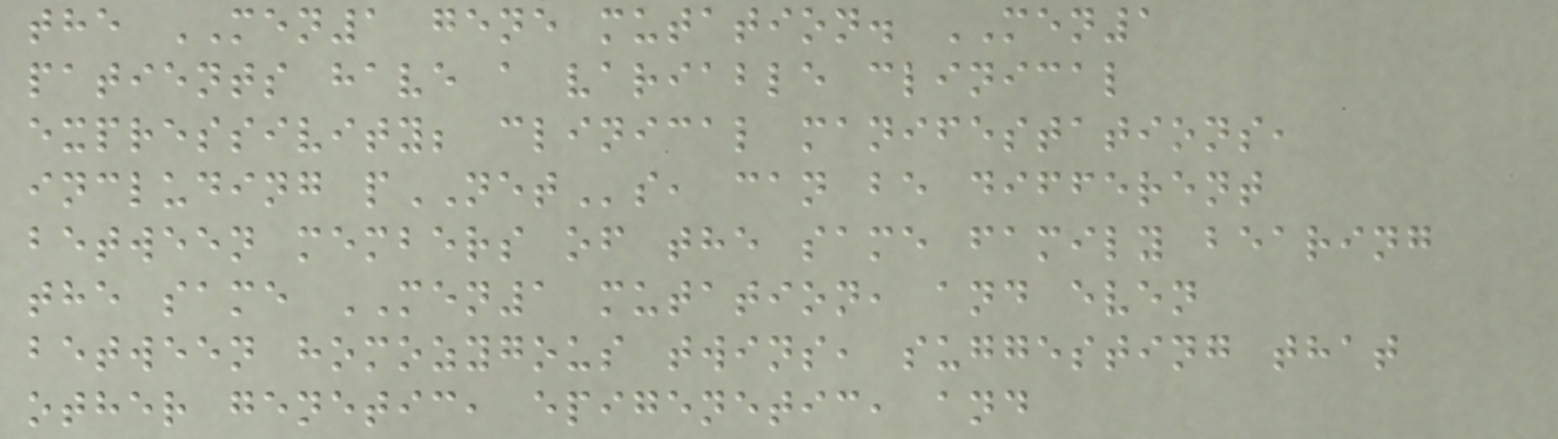the MEN1 gene mutation. MEN1
patients have a variable clinical
expressivity; clinical manifestations,
including pNETs, can be different
between members of the same family bearing
the same MEN1 mutation, and even
between homozygous twins, suggesting that
other genetic, epigenetic, and
